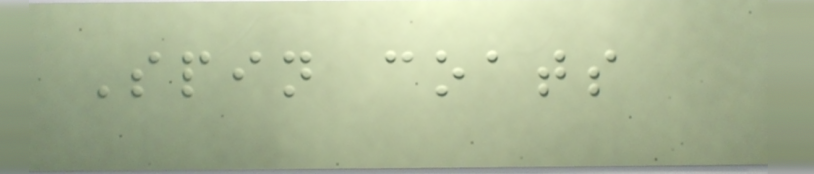Spin coats
